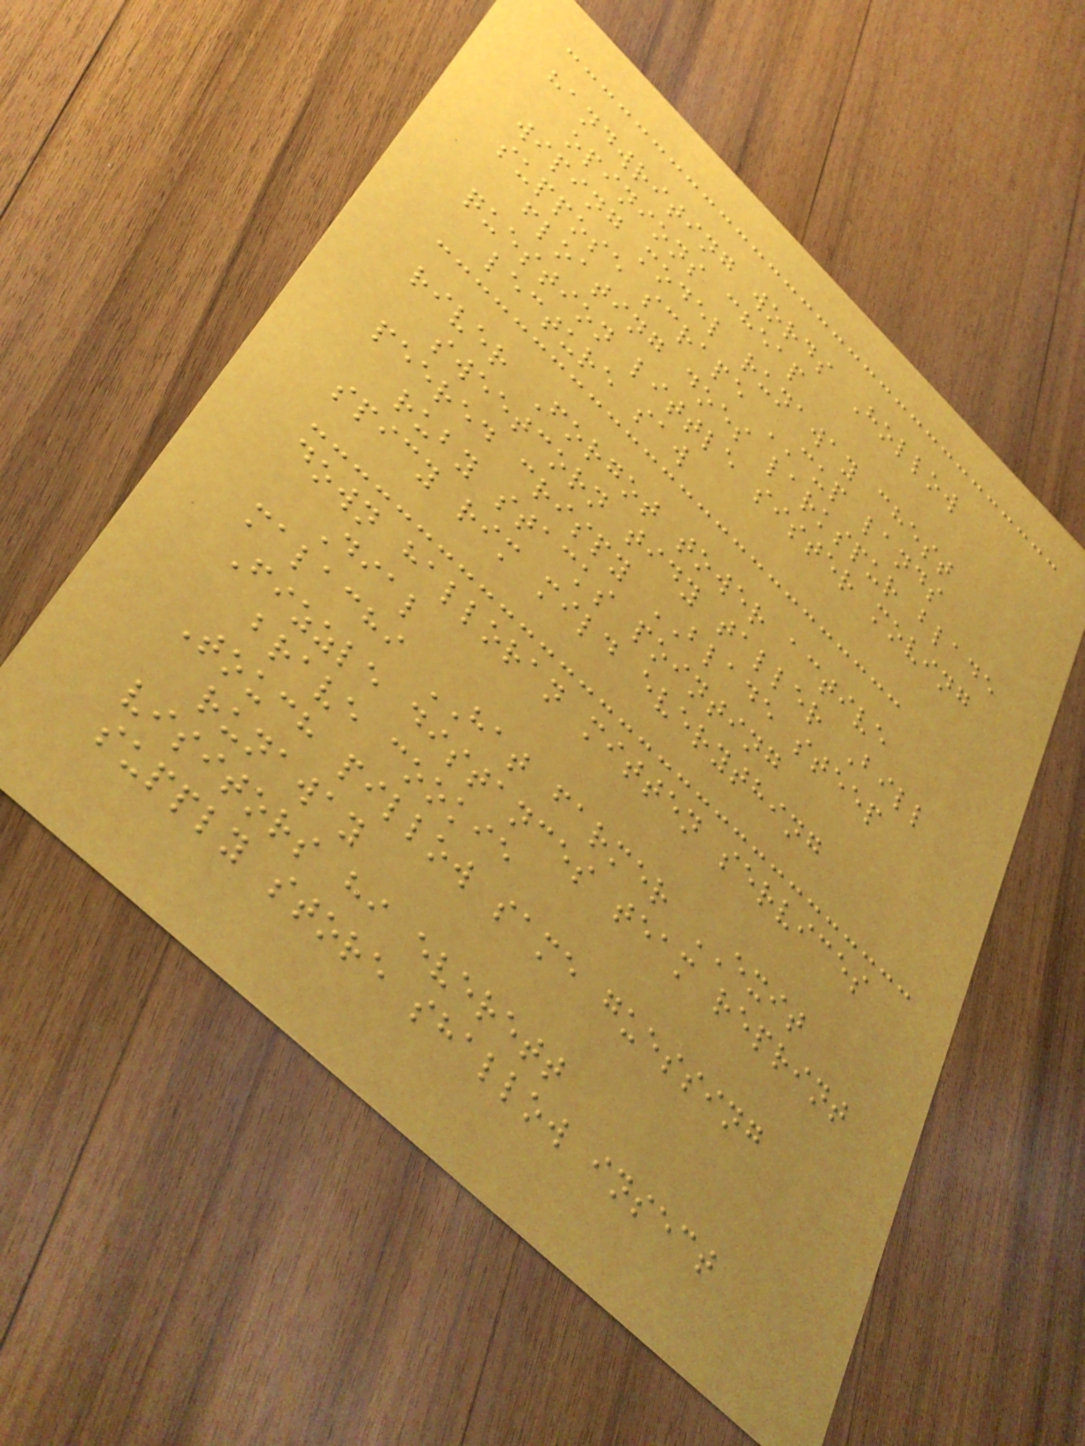handwriting words Hollow
opinions cheap
wiping model runaway chest
suppose scrape CUP lands
floating does larkspur blade
question little sister moving
lecture saw
river Forgot tower active
sweetcorn tidy taller Bill
peered crispy BLADE steep
ruby stacks pointing
spicy rim mild everything
down halloran mitten services
Dial
malachi HAT farmer EXIT
Fizzle distances team reprint
brave cookie
Touch pillow same guessing
runaway
visitors hi everett
supply store shallow insect
